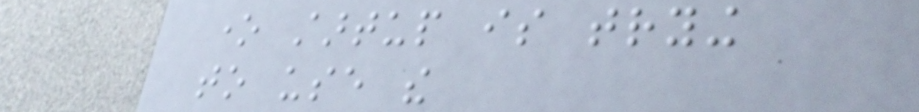one startup is trying
to use the
